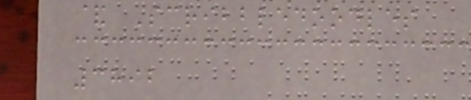& Scribbledoodles
3892
